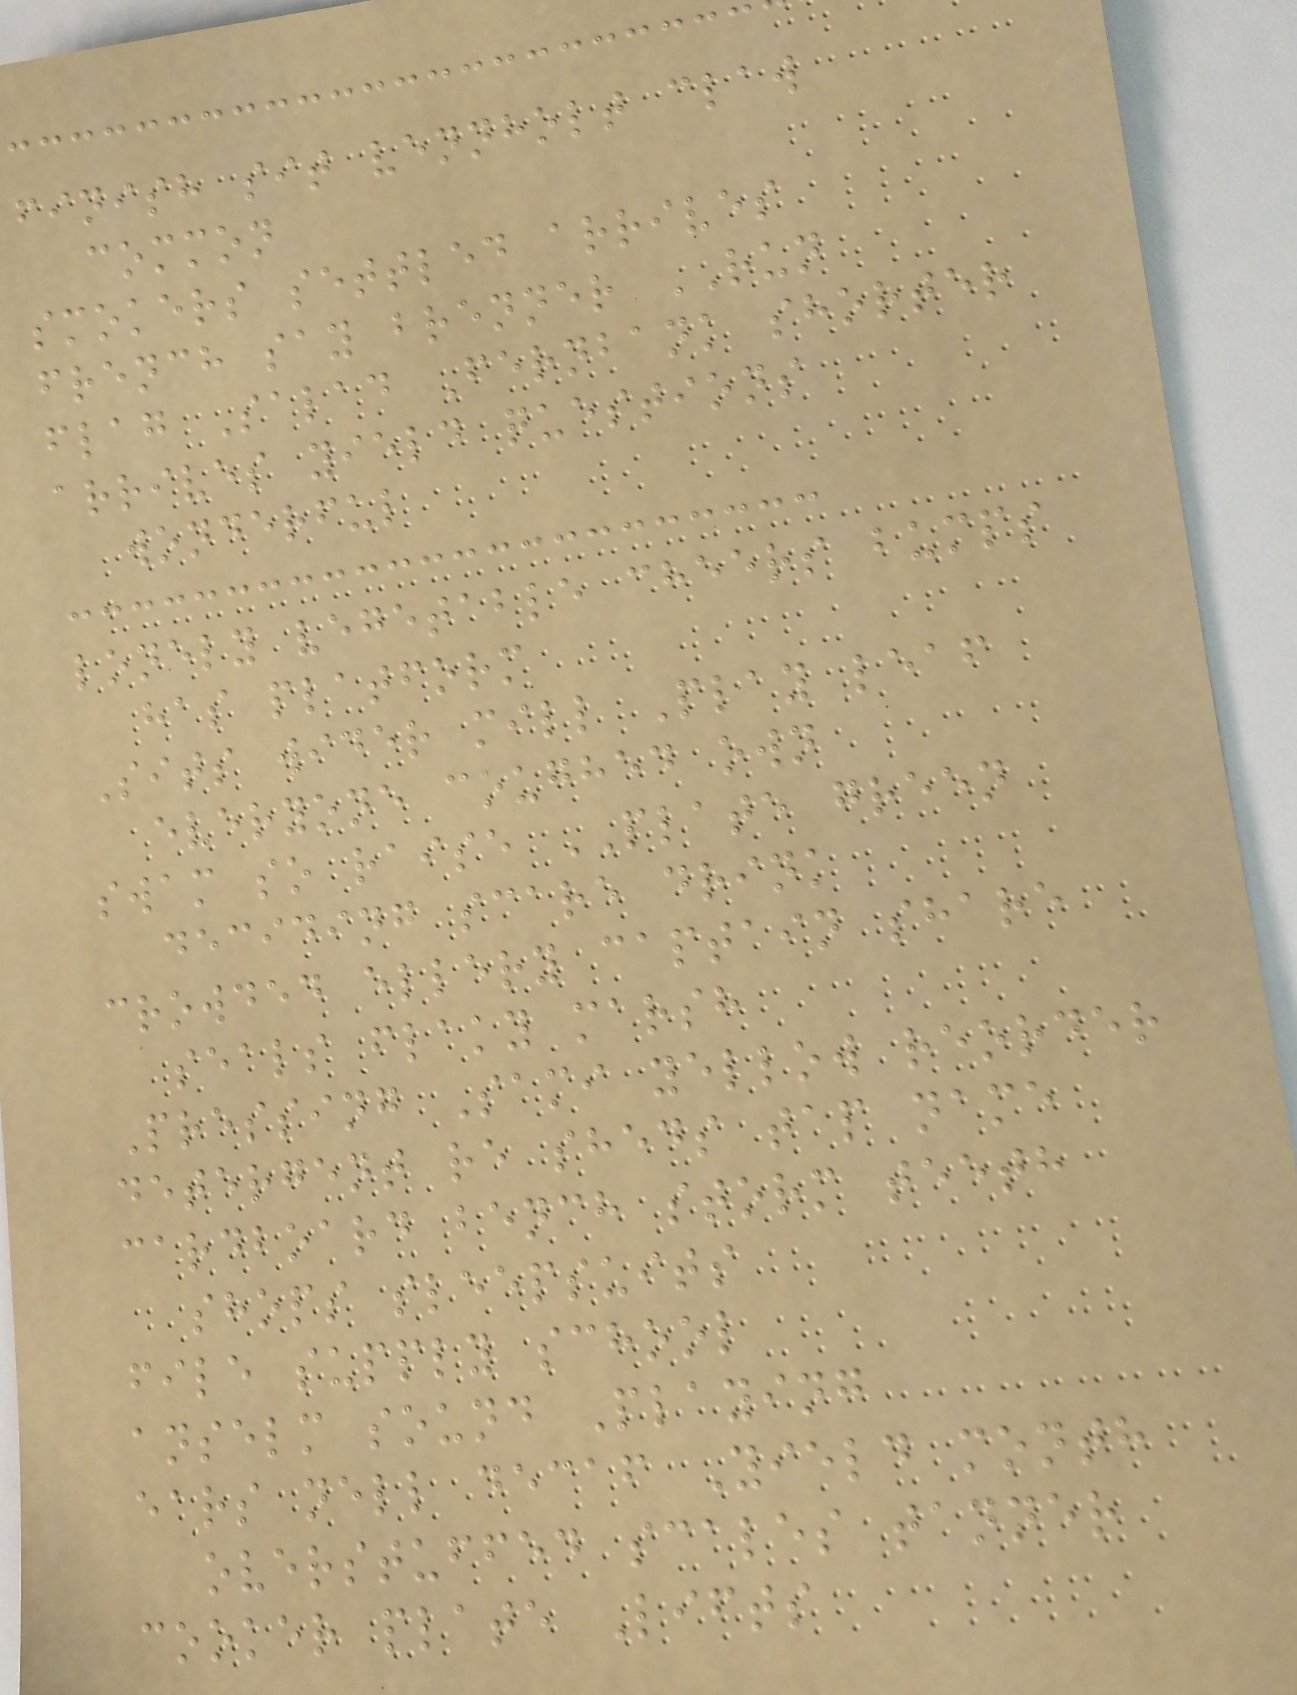finish sit vennholt claw
common
smokers settled arrives
french say brenner RUN
flag Salad Fernbank shorter
arrives yield questions
wonderful
lonely vegetable cheers bumps
has platform
Sits wider mill Play leaf
everyone coughed own
swam so raise PLATE green
deciding scare drink
crowded ellery captain share
seals flaky marsh
Pressing Sami yellow reorder
detergent re sheds tap name
cardboard bench storm teeth
shops sleepsuits
file supply school
anselm sound Playing
ears nell decaf Yield month
overstuffed scales tanner
cooker plate Lifts
